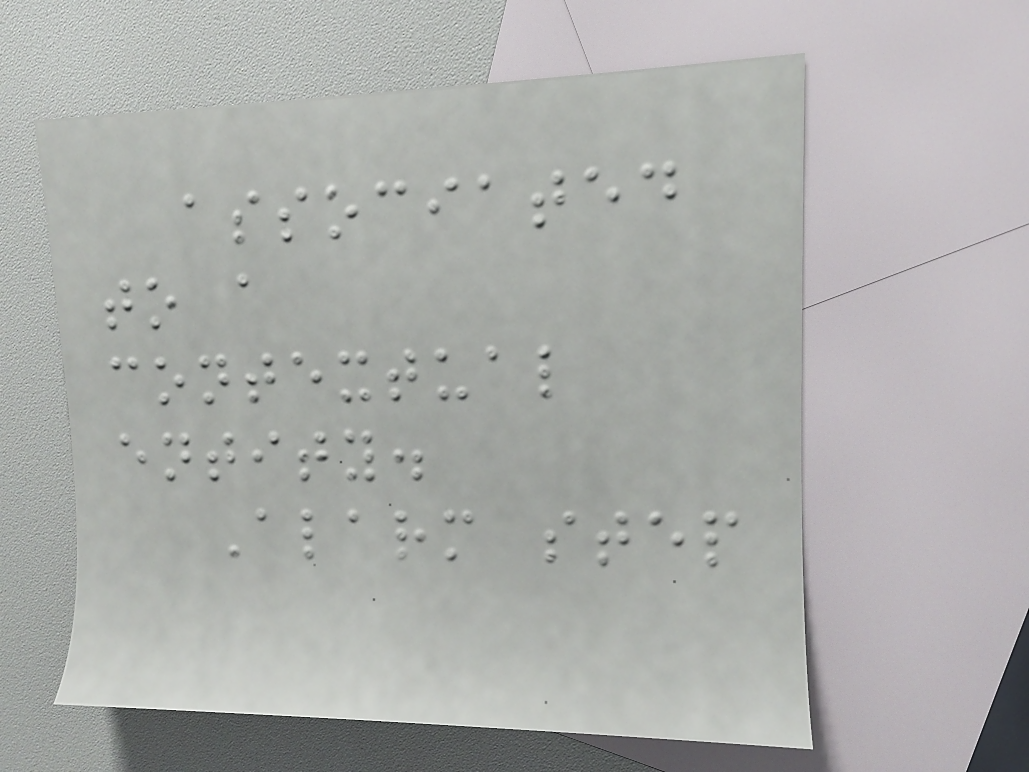associated
to a
contextual
entity.
Alarm step
